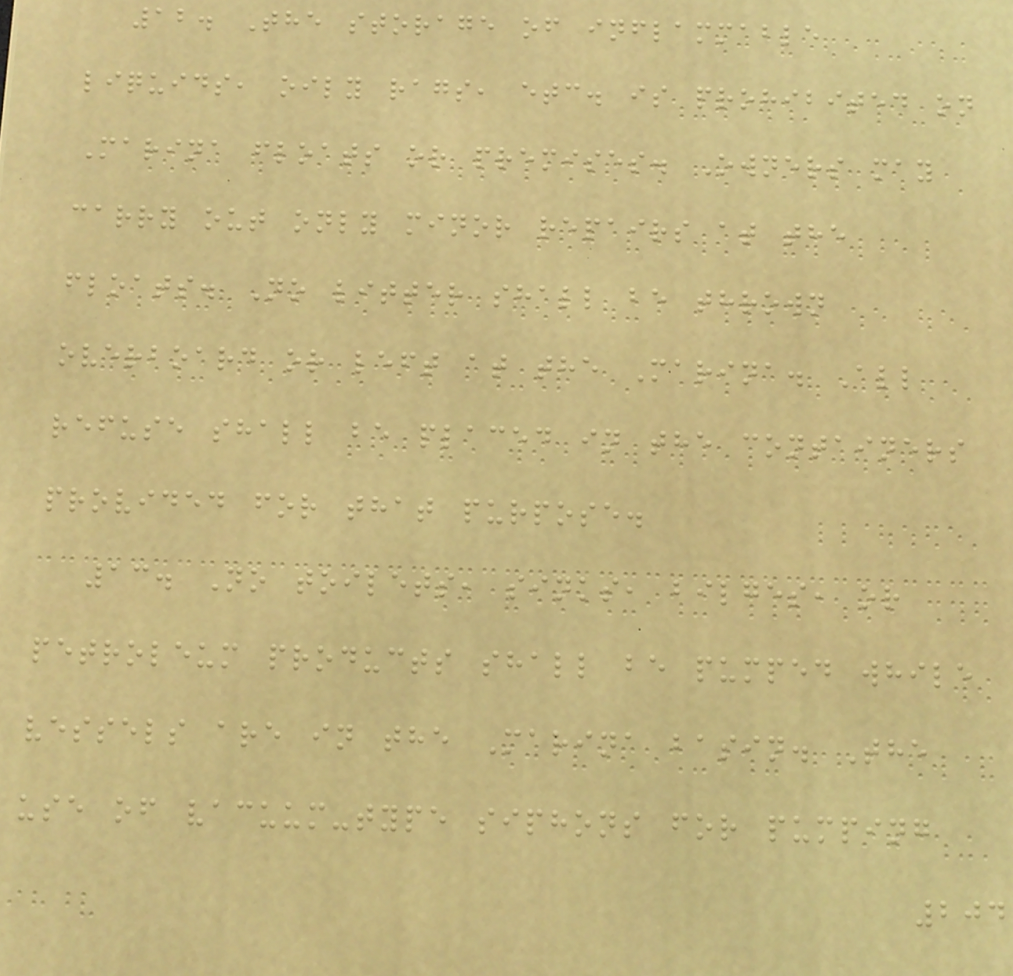12. The storage of inflammable
liquids, oily rags, etc. is prohibited on
Marina floats or premises. Owners may
carry out only minor repairs at the
floats. No litter shall be thrown
overboard or left at the Marina. All
refuse shall be placed in the containers
provided for that purpose.
13. No toilets, sinks, bilges, or
petroleum products shall be pumped while
vessels are in the Marina basin. The
use of vacuum-type siphons for pumping
204
